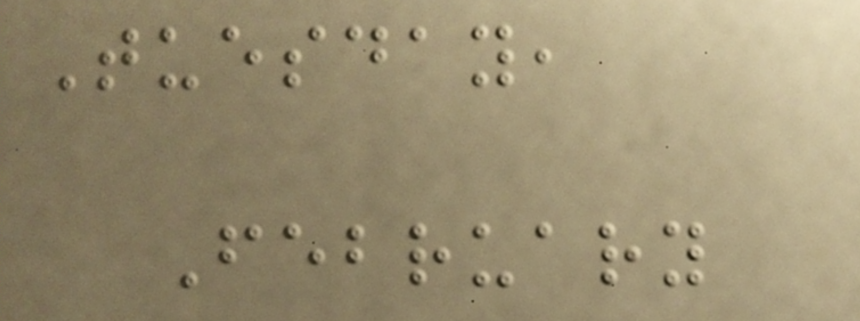Tuesday,
February
